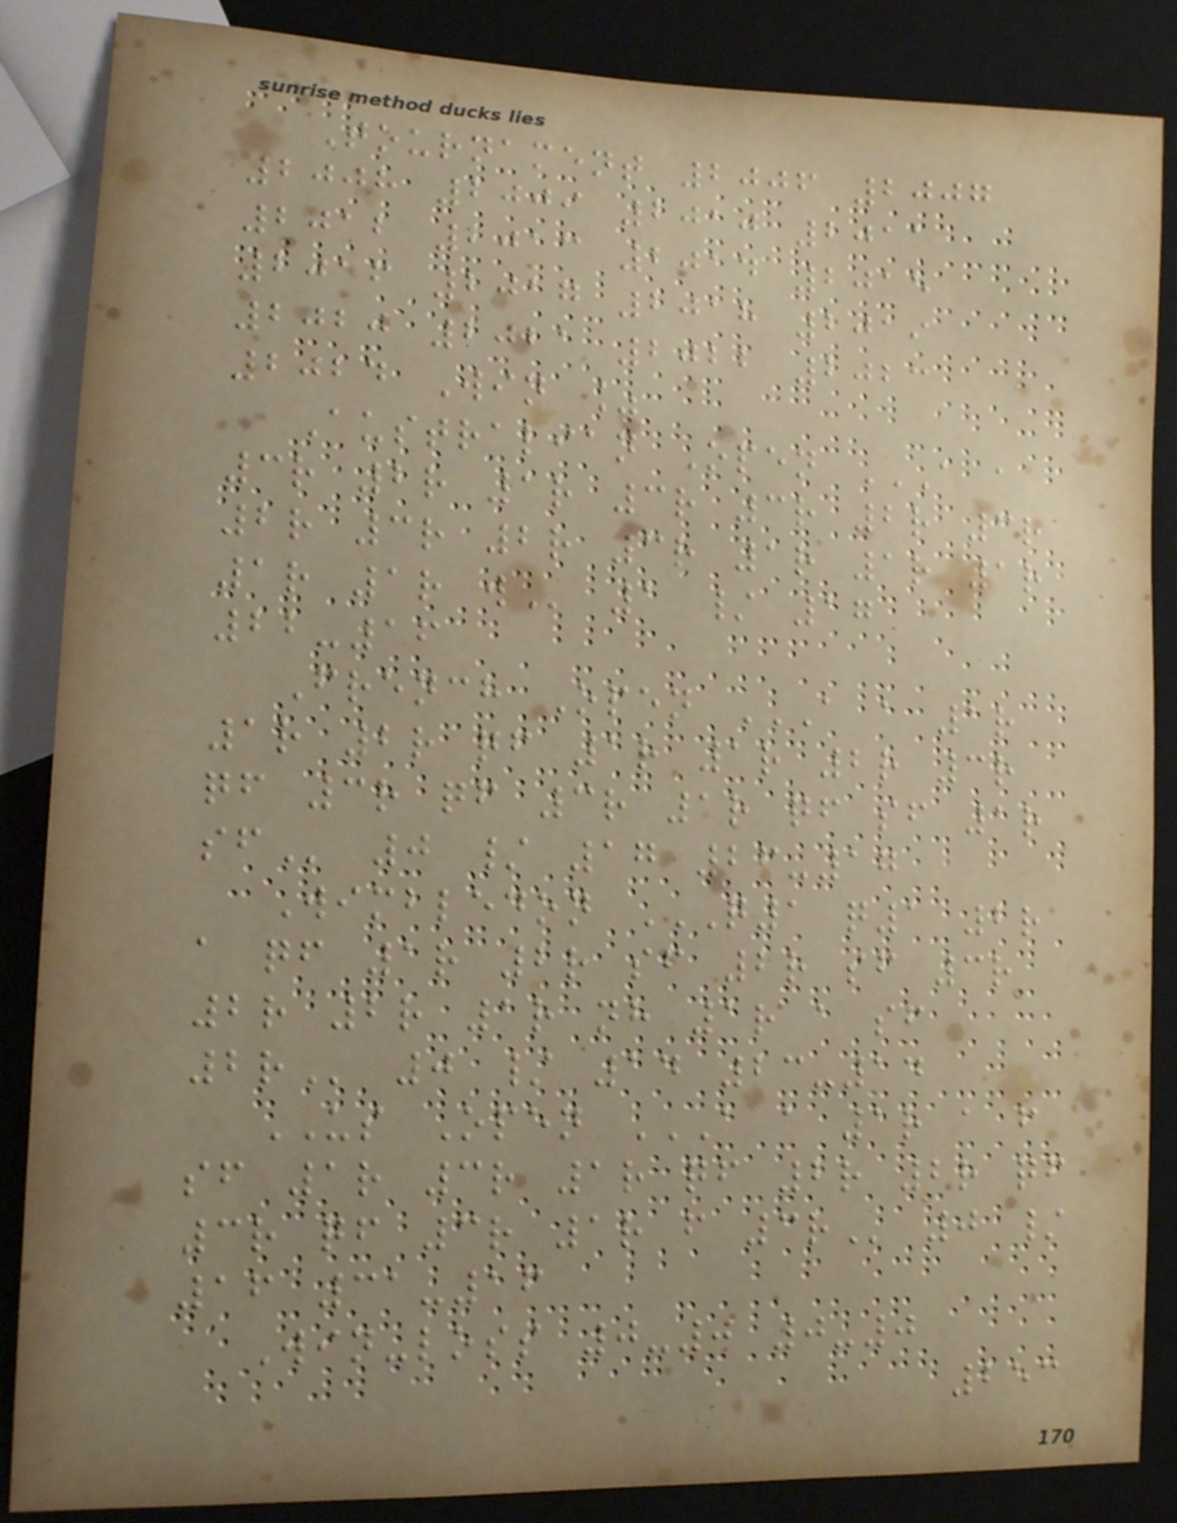Tournament 2006 2007
2008 2009 2010 2011
2012 2013 2014 2015
2016 2017 2018 2019
2020 2021 2022 2023
2024 Win %
Australian Open A A
3R 2R 1R 3R 3R 2R 3R
2R 3R 2R 3R 1R 1R 1R
1R 1R W 1 / 17
22-16
French Open A A 1R
1R 2R QF 1R 1R 2R 3R
QF 3R QF 3R 1R QF SF 1R
SF 0 / 17 26-17
Wimbledon Q1 Q1 2R
A QF 1R 2R SF 2R SF 3R
2R 2R 1R NH 1R A SF
2R 0 / 14 23-14
US Open A A 1R A F
SF 1R 3R 1R QF 2R 2R QF
3R QF 3R 1R F 3R 0 /
16 31-16
Win-loss 0-0 0-0
253
